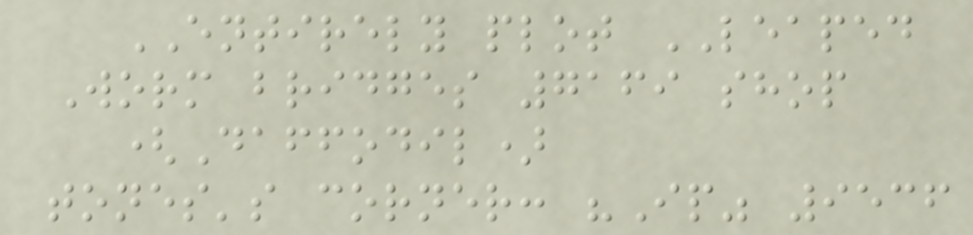ENTIRELY plot LEAPED
Worm bridges 7169 shop
(Daffodil)
tones's corner: "Ip" 9536
